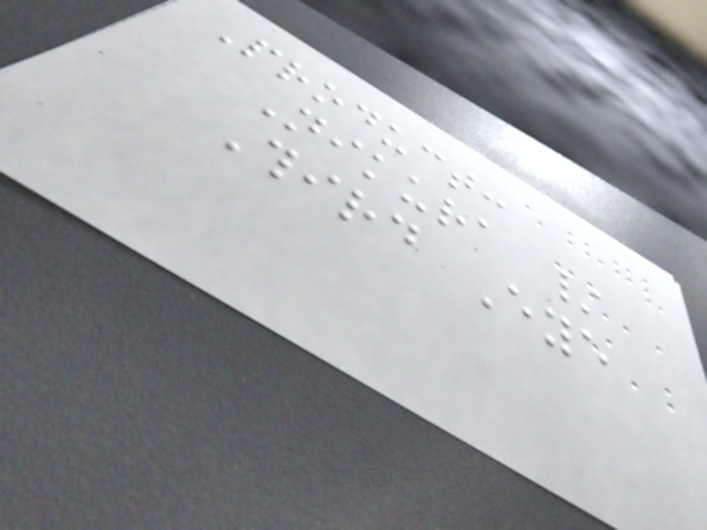Product:
Nikura /
Third Eye
